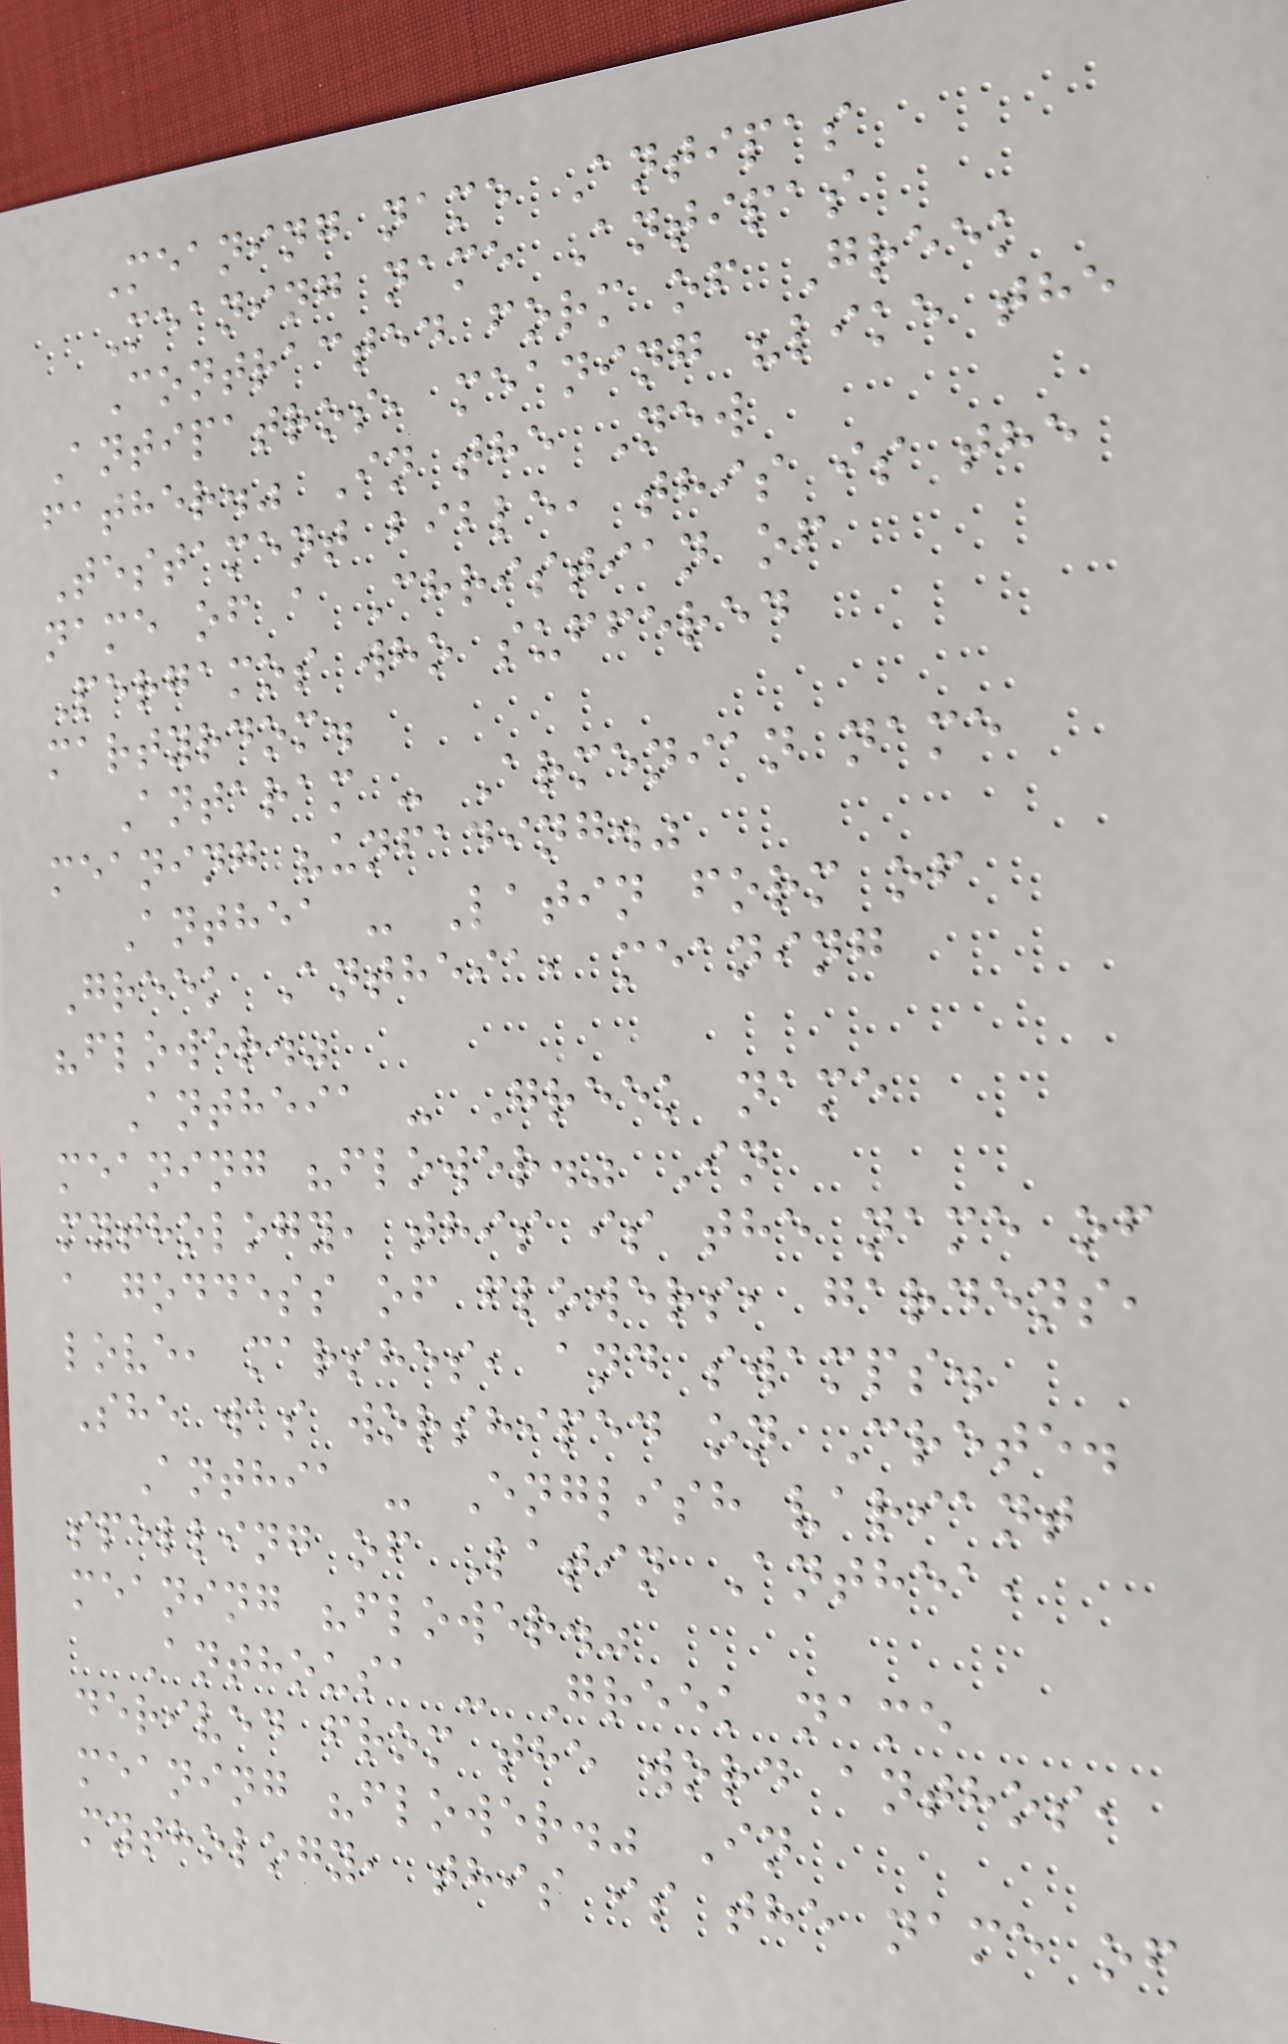Meaning name Antipas
Meaning name Antipas
Contracted form of Greek
Antipatros, meaning "like the
father." In the New
Testament bible, this is the
name of a Christian of
Pergamos who suffered
martyrdom.
Antaram - Armenian name
meaning "unfading."
Anthea - Latin form of
Greek Antheia, meaning
"flower."
Antheia - Greek name
meaning "flower." In
mythology, this is the name of
a goddess of flowers, gardens,
love, marshes, and swamps.
She was worshiped on Crete.
Anthia - English variant
spelling of Latin Anthea,
meaning "flower."
Anthousa - Greek name
derived from the word anthos,
meaning "flower." In
mythology, this is the name of
